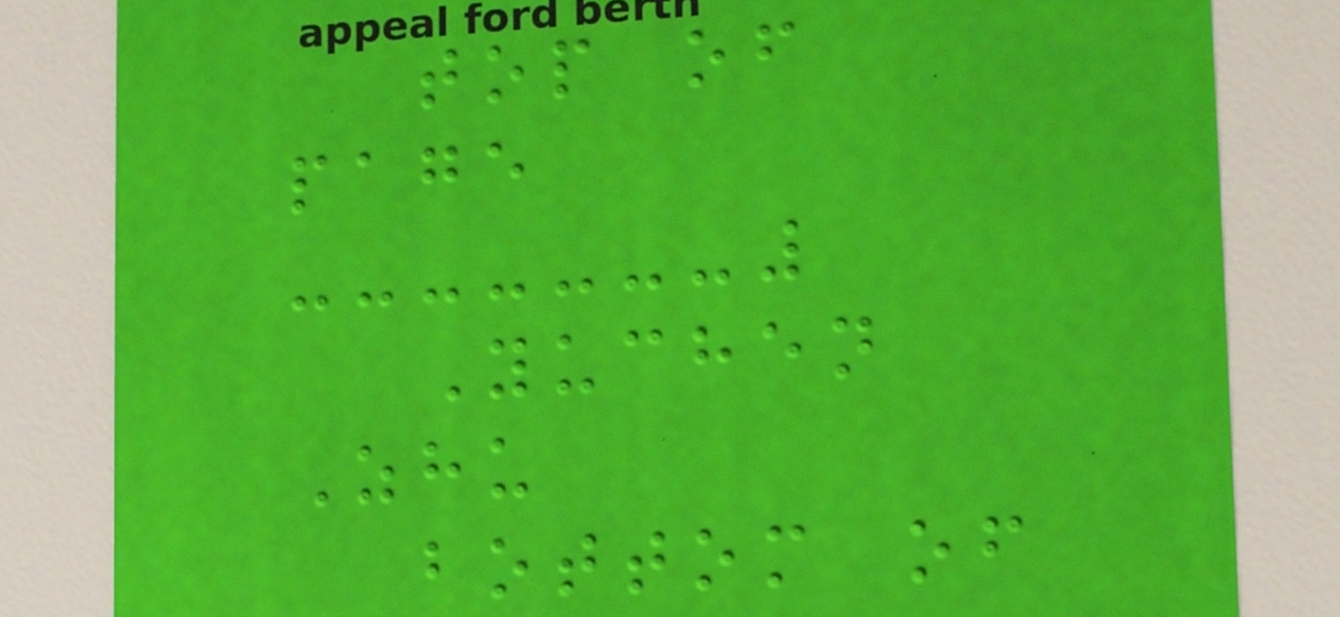top of
page
Yuchen
Zhu
bottom of
